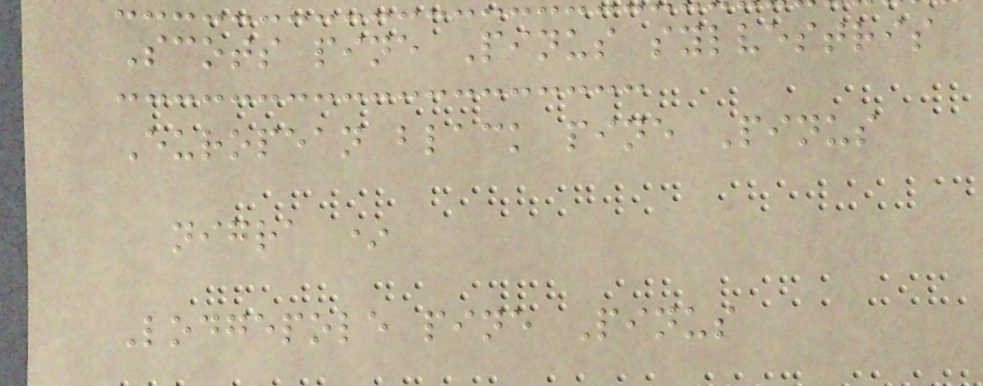Scots pine Pinus sylvestris
European black pine Pinus
nigra *
Lodgepole pine Pinus
